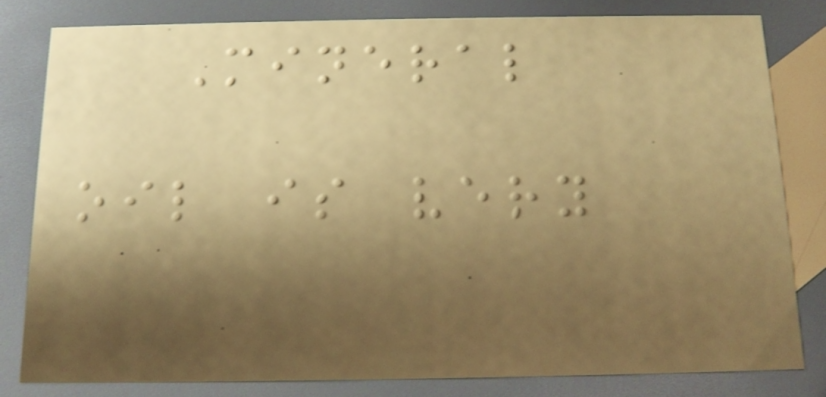Mineral
oil is very
